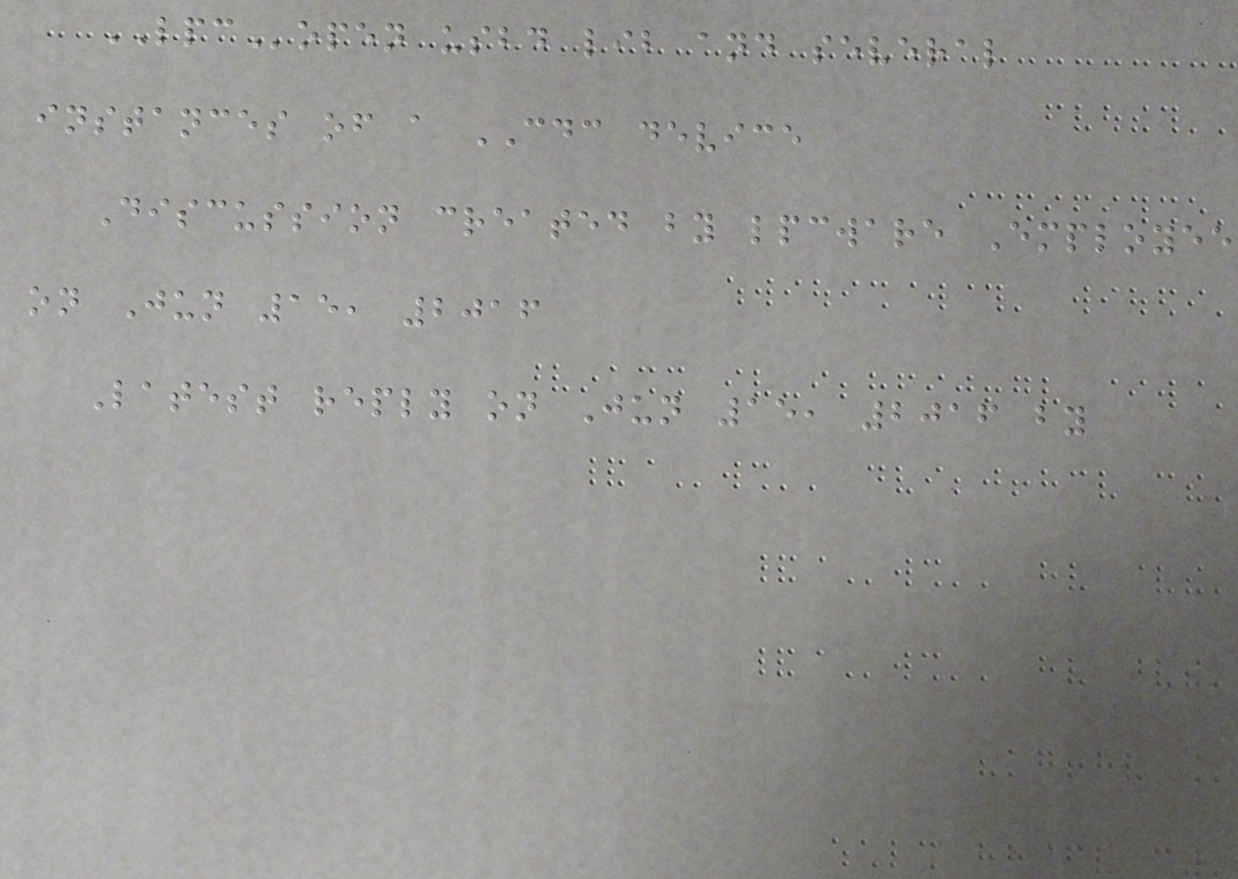LPCopen usbd lib and several
instances of a CDC device
Discussion created by lpcware Employee
on Jun 15, 2016
Latest reply on Jun 15, 2016 by
